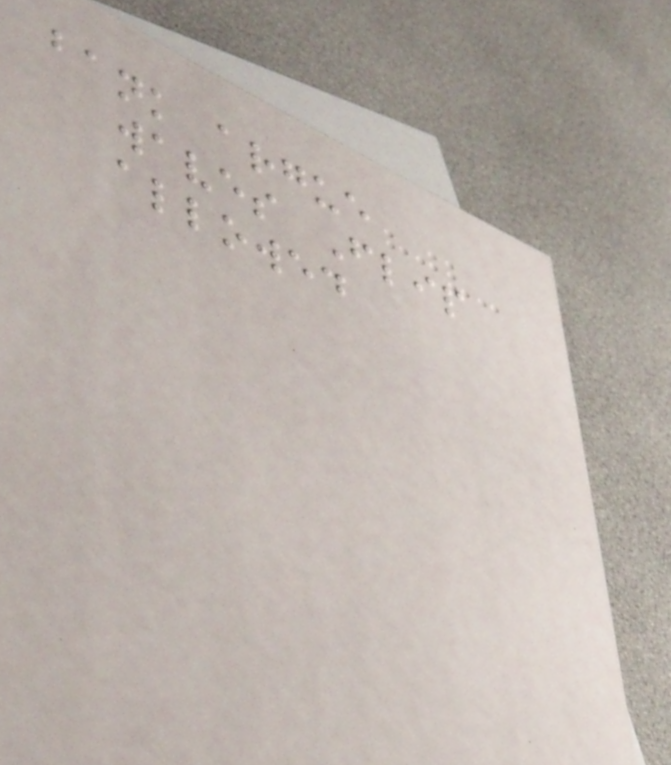bank argue
waves Flip
allowed
